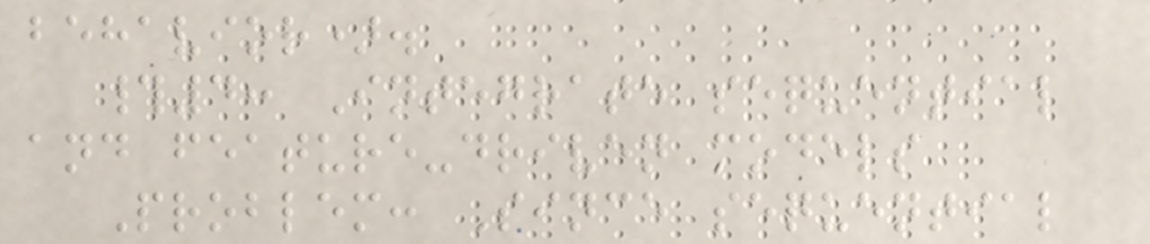behavior).
#4: Integrate sequential
and feature-driven models
Problem: Since sequential
